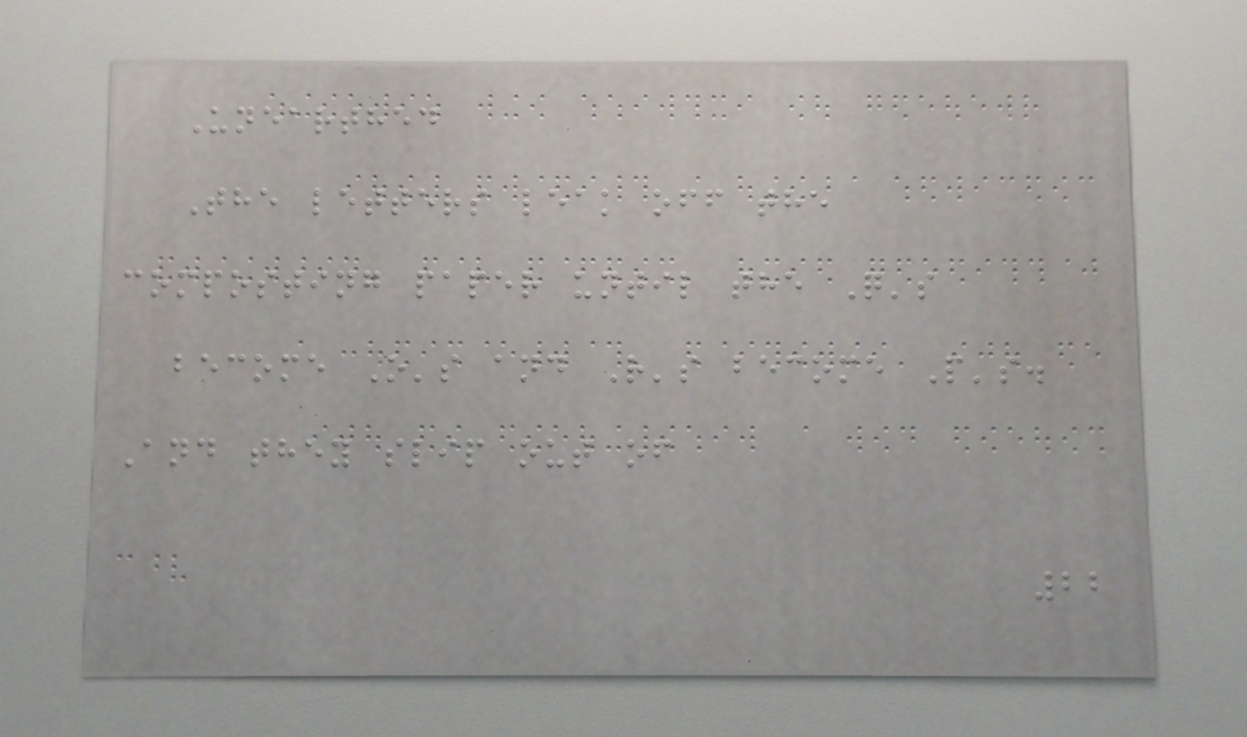Unearthed
The letters leak off the
composting paper until the Q's
become O's and R's become P's.
And they slip out of
22
